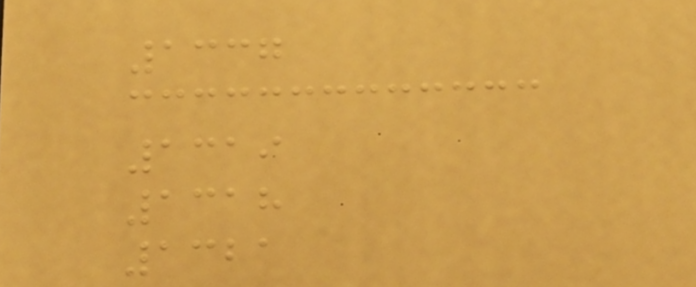1337
1319
1318
1321
